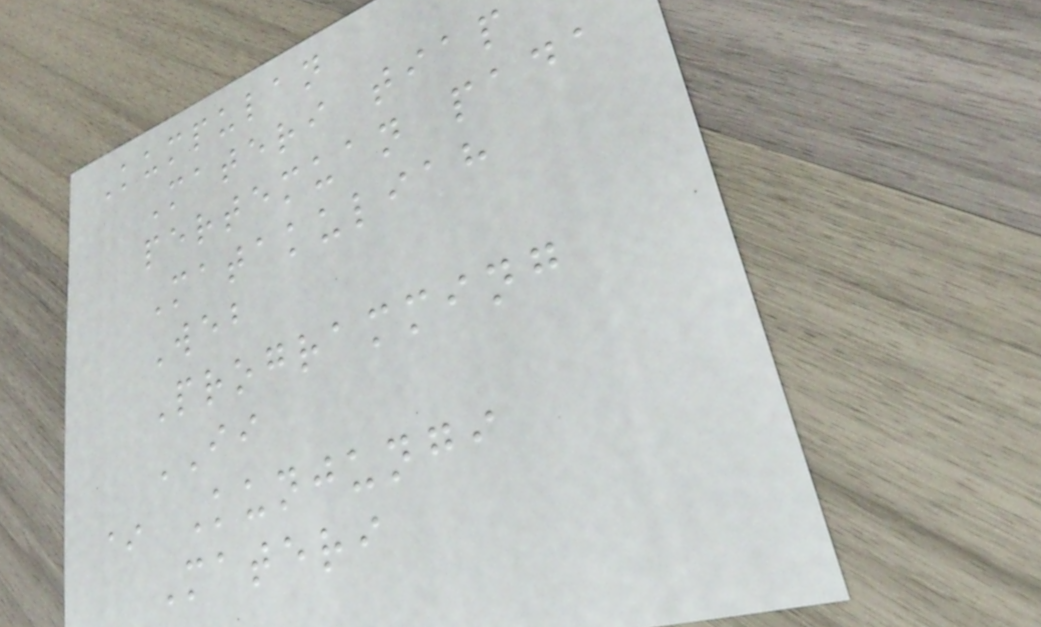Kumpulan
Materi tiap
pertemuan pada
Matakuliah
Web
Programming
II
* Kunjungi
Materi
